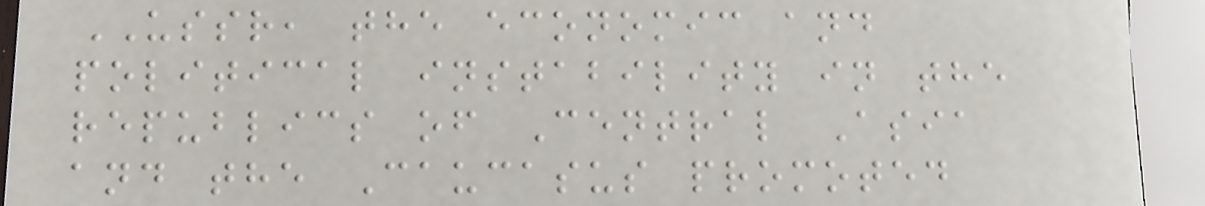USSR, the economic and
political instability in the
republics of Central Asia
and the Caucasus promoted
